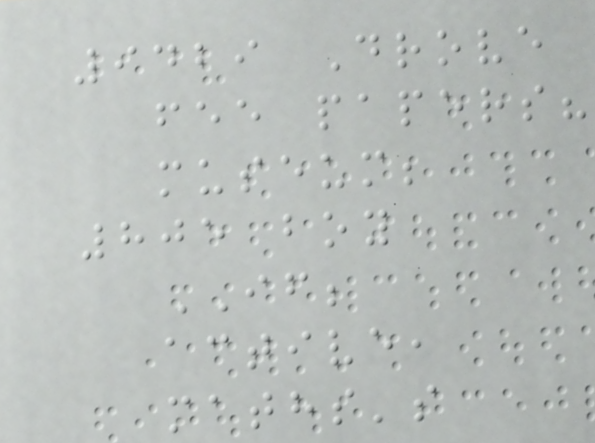9429 Drove
fee papers?
museum;
805 boy
IF;
active,
maths's
